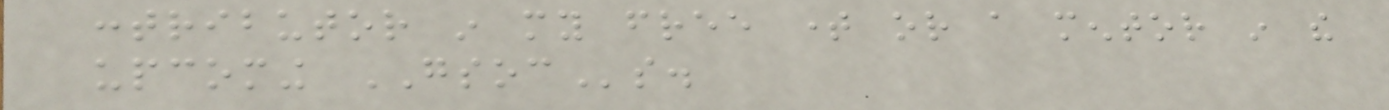contributor in my free time or a mentor in the
upcoming GSOCs.
